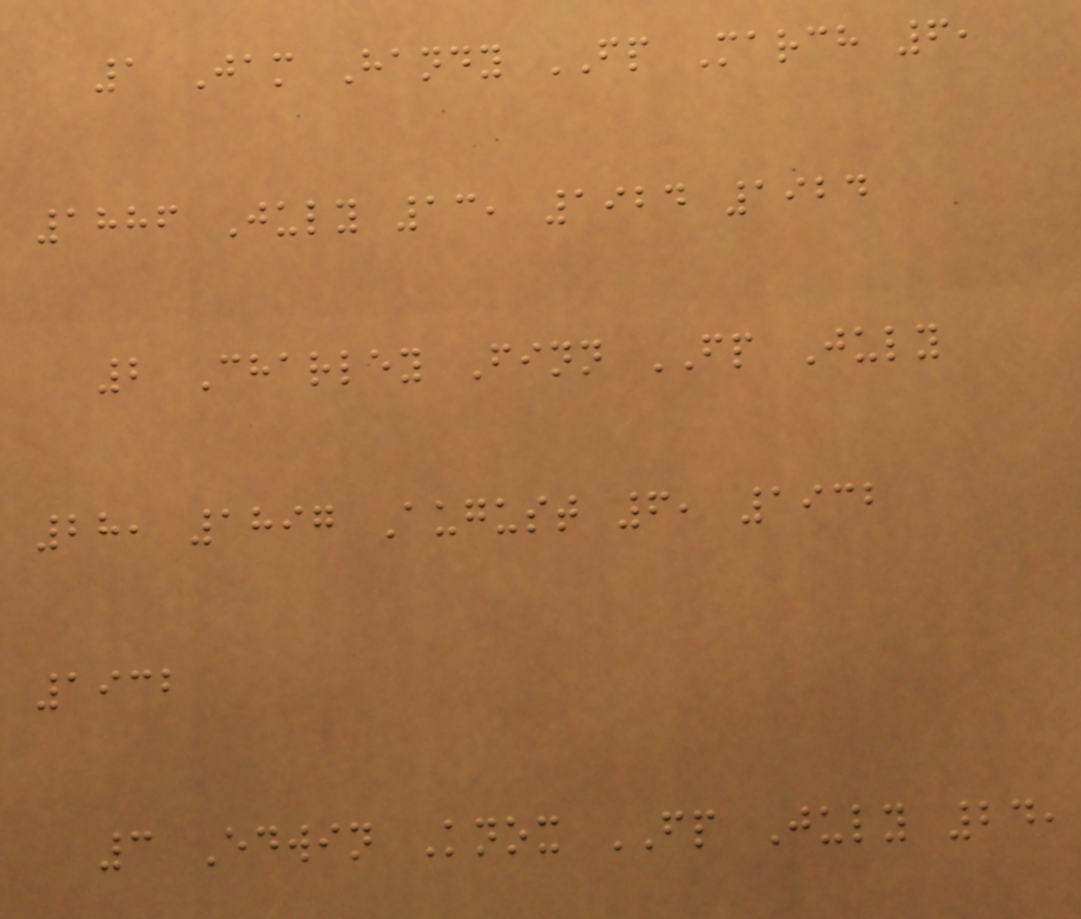1 Jam Handy FP March 6,
1886 July 13, 1924 1924
2 Charley Finn FP July
28, 1897 August 6, 1932
1932
3 Edwin Knox FP July 24,
